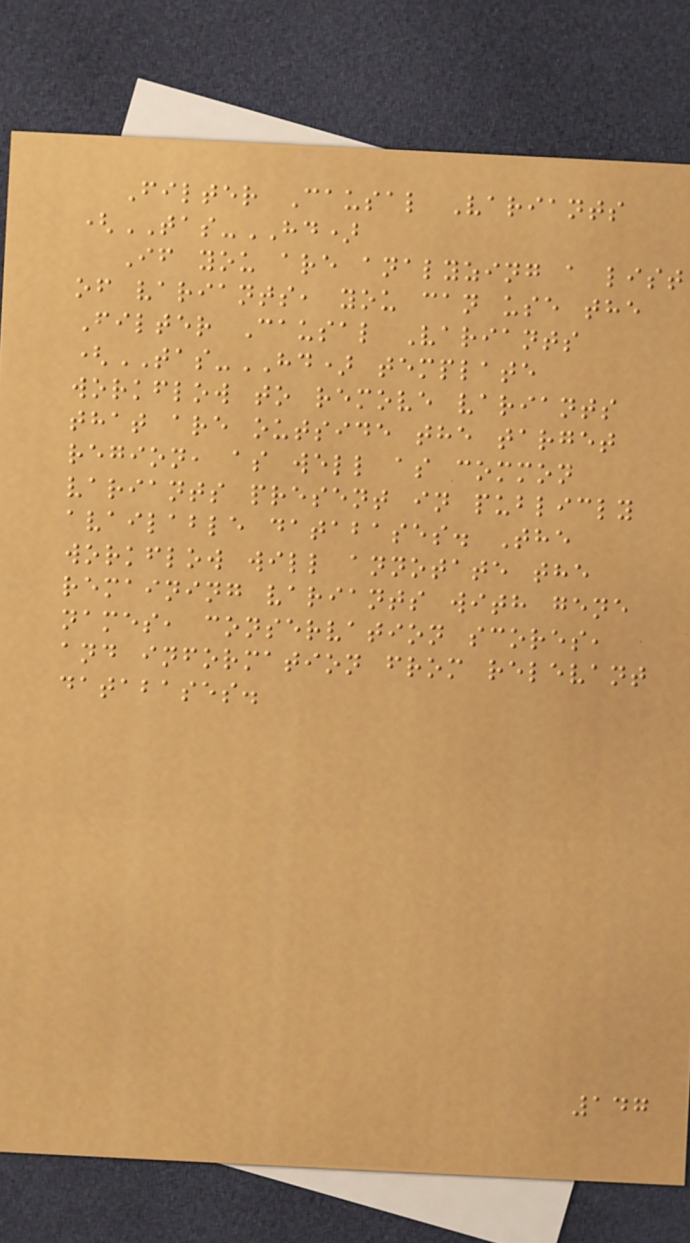Filter Causal Variants
(TAS-HD)
If you are analyzing a list
of variants, you can use the
Filter Causal Variants
(TAS-HD) template
workflow to remove variants
that are outside the target
region, as well as common
variants present in publicly
available databases. The
workflow will annotate the
remaining variants with gene
names, conservation scores,
and information from relevant
databases.
147
